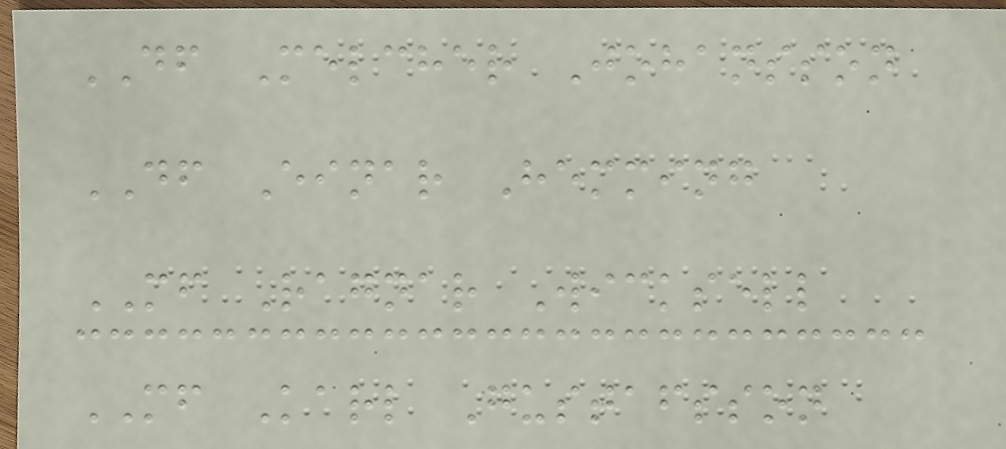DF Melcher Johansson
DF Einar Hemming
MF Ragnar Wicksell
MF Karl Gustafsson
